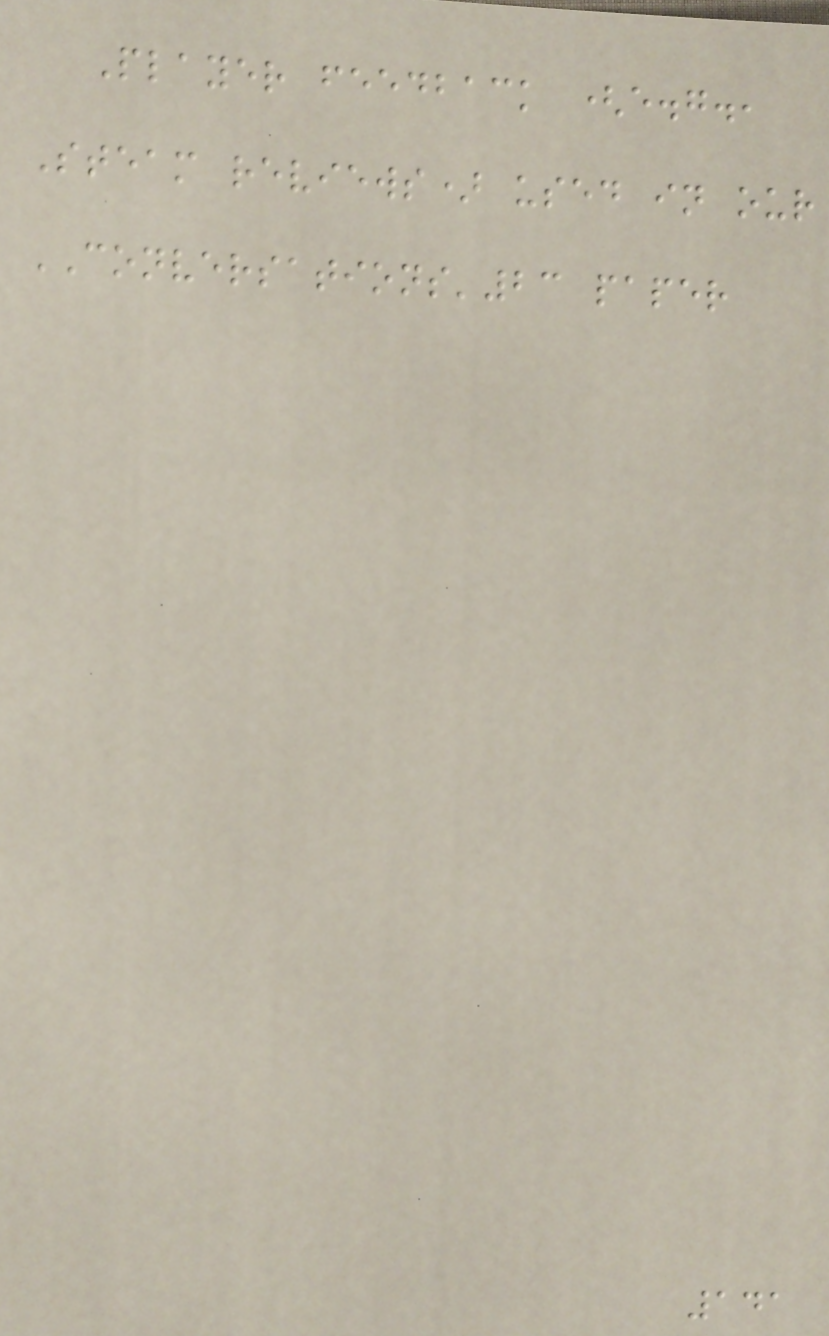Player feedback (e.g.,
Steam reviews) used in our
CONVERSATIONS'23 paper
141
